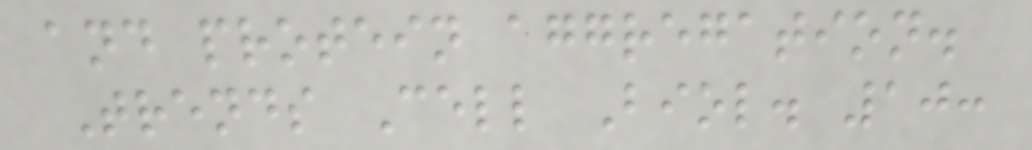and protein aggregation.
Trends Cell Biol. 10:
